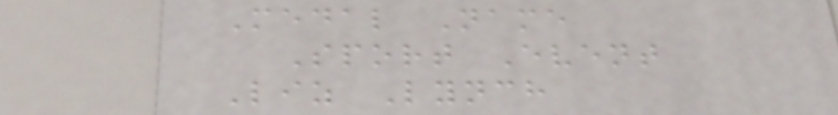Medal Name
Sport Event
Liz Lynch
